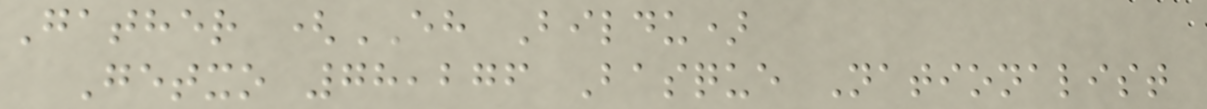Gather (EH Bildu)
Getxo 78,276 Basque Nationalist
